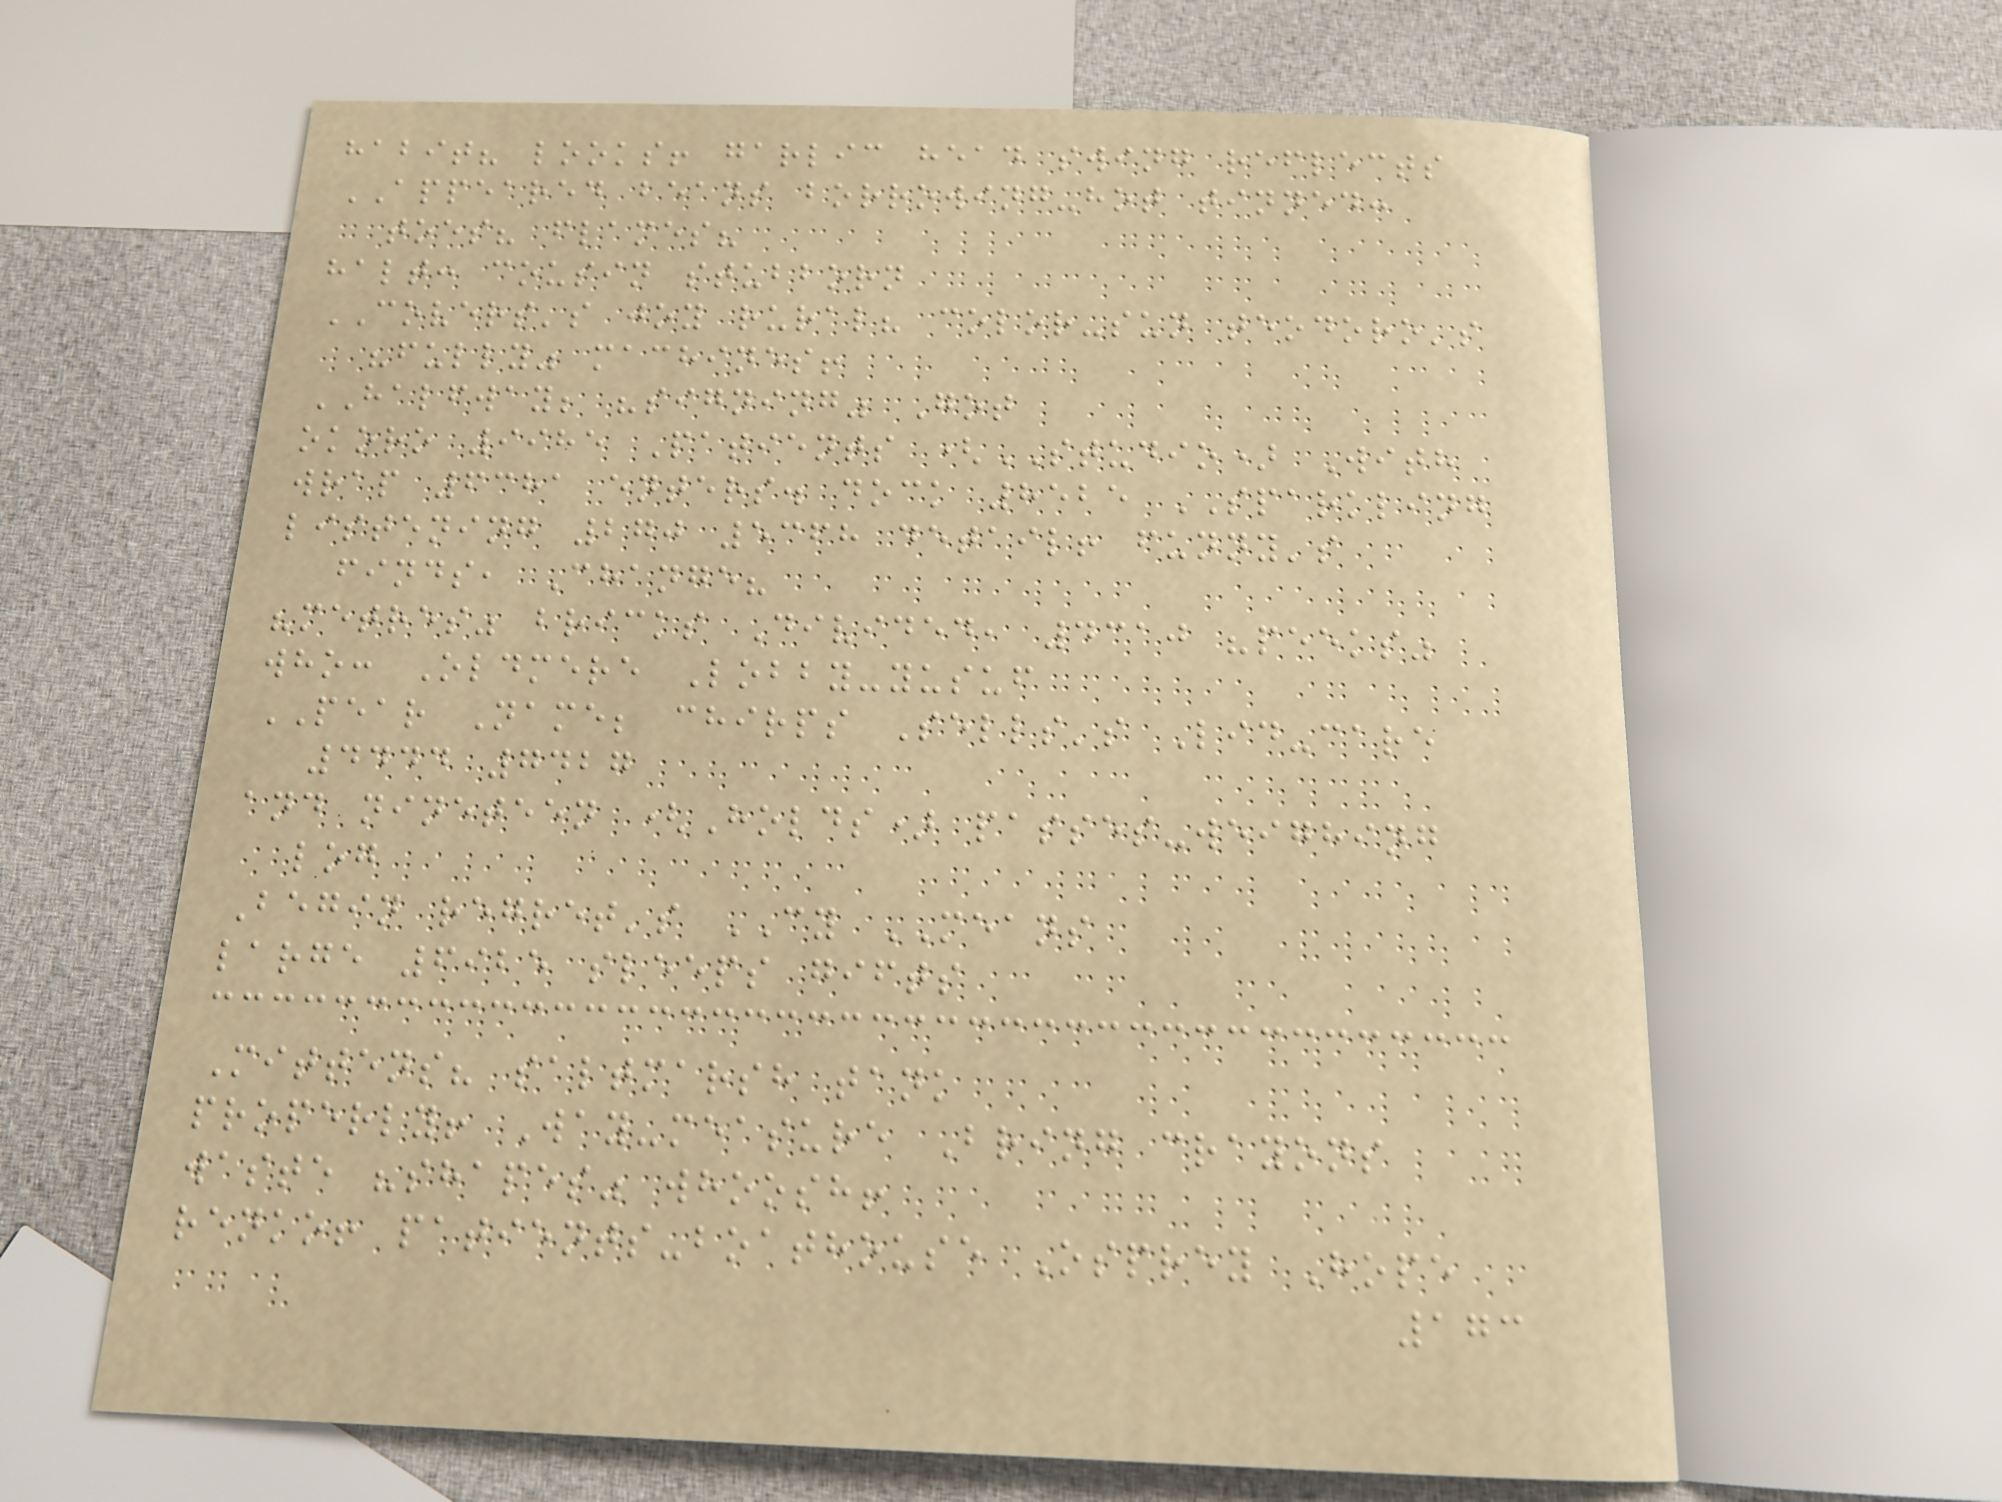habit? looks! garlic head swing reflects
APPEARED beans borrowing-hot tinned:
toes? flames?
halt: cousin stubborn
COVERS's joy rural? color-sun teodoro's
"fully" machines!
HALFWAY; "signing" Got
okoro 9985 Patients (STUDIO) With
wrap 6381 enters. dock 8525 SPARKLING
listening 270 5368 detail! funny's
finds, Change?
"metres" bricks Divided, 4310 "peeks"
who: Oldmere Lobby-yusuf
PEAR Name; chirps Sells's Lid-care
4444 7427
and nineteen (Holds) passes-weighing
log
Begin regret's CY MEANS
large 6925 sleeps gifts
Mittens? saltmarsh tank
properly! Way-measure Bring crayons
waste "shapes" whoosh!
renko! patients-boathouse Osprey Hope
173
